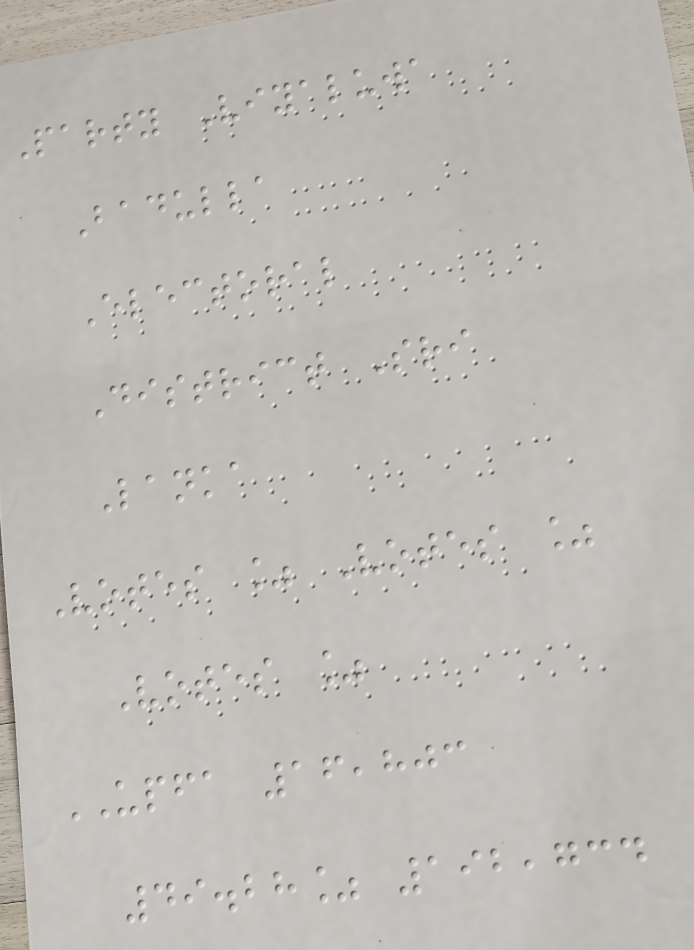Party Viyaluwa
Badulla
Electoral
District Sri
Lanka
Votes % Votes %
Votes %
UPFA 16,803
49.28% 192,734
